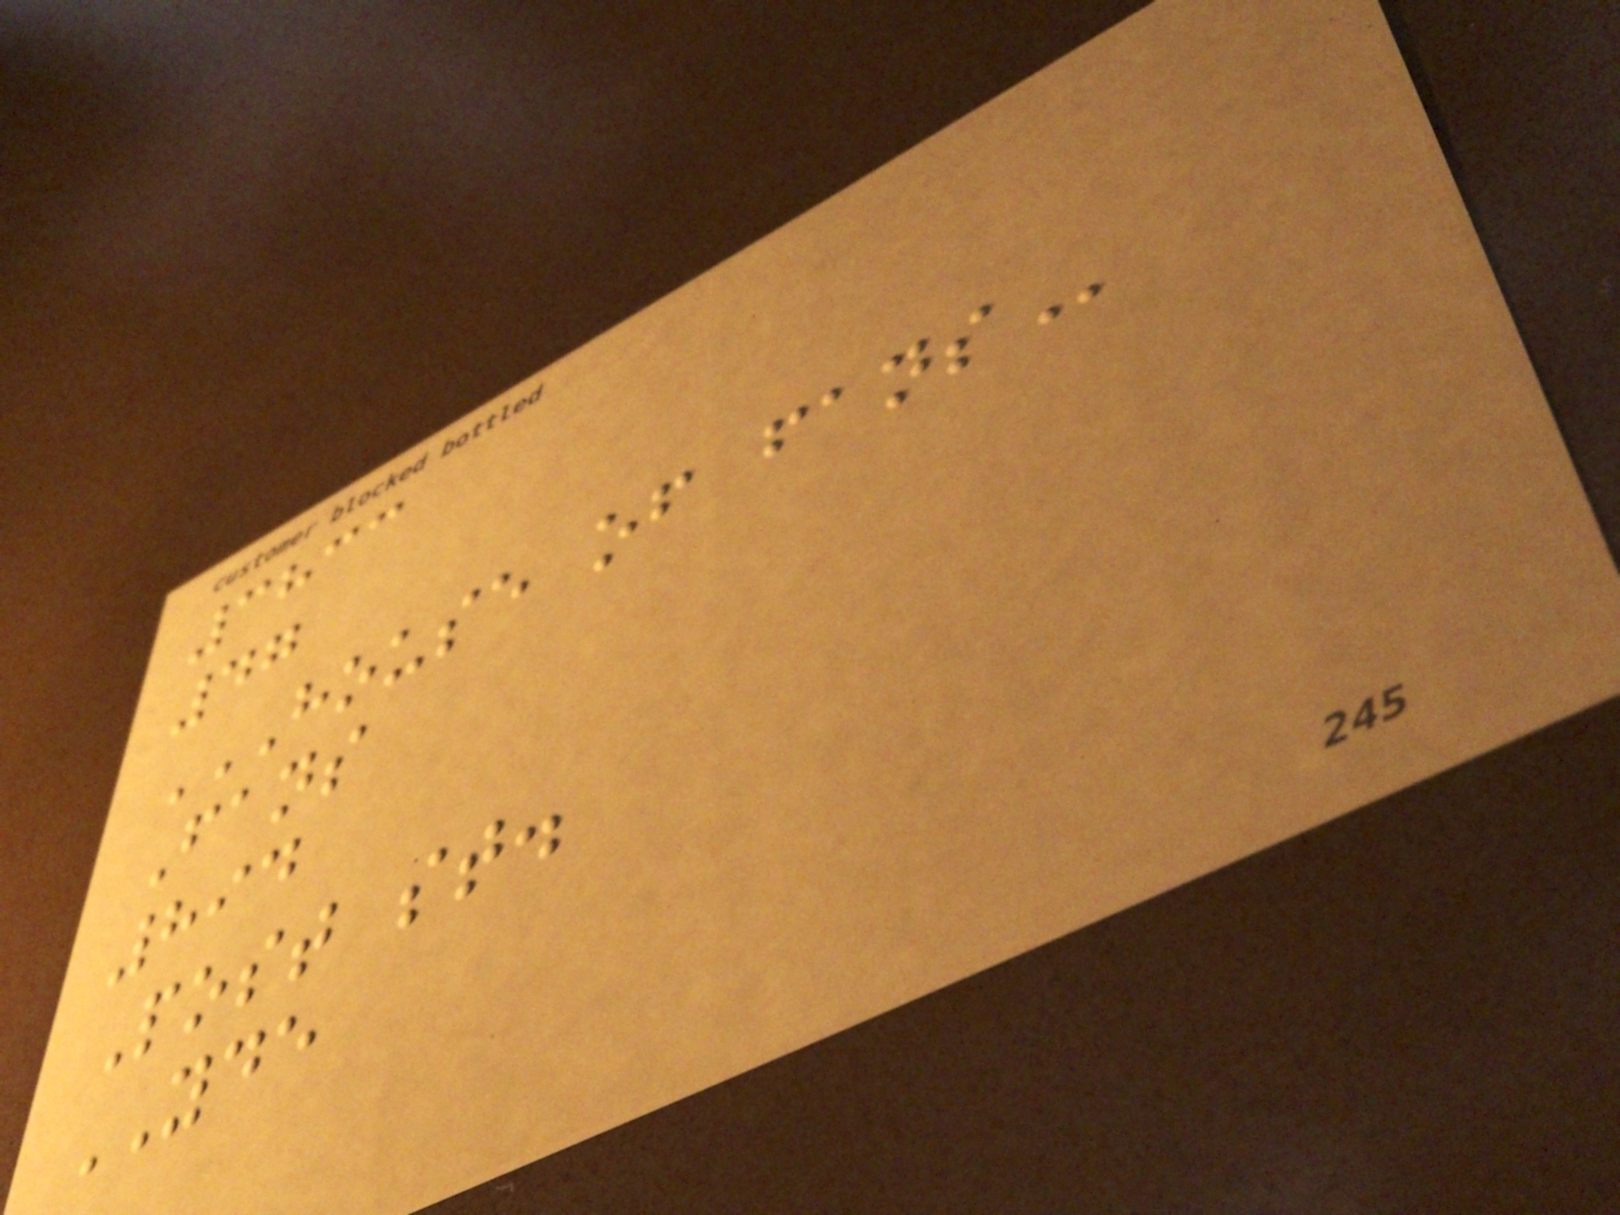3833
47
HOUSE OF FANS
Fans
894
Post st.
YDE
